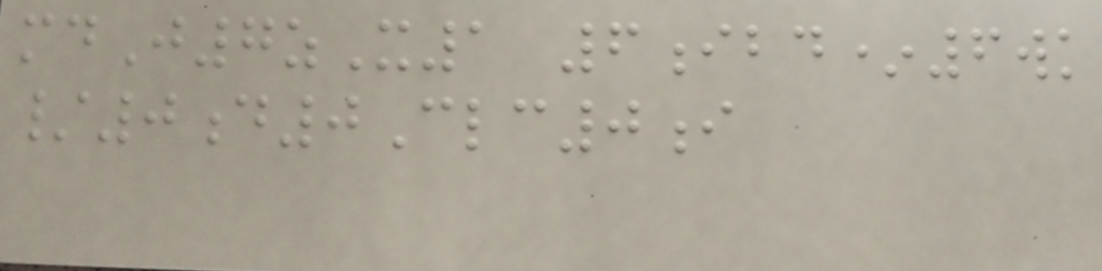mdJ7zX1 6ibd*6wk
/0d0Clc0i
